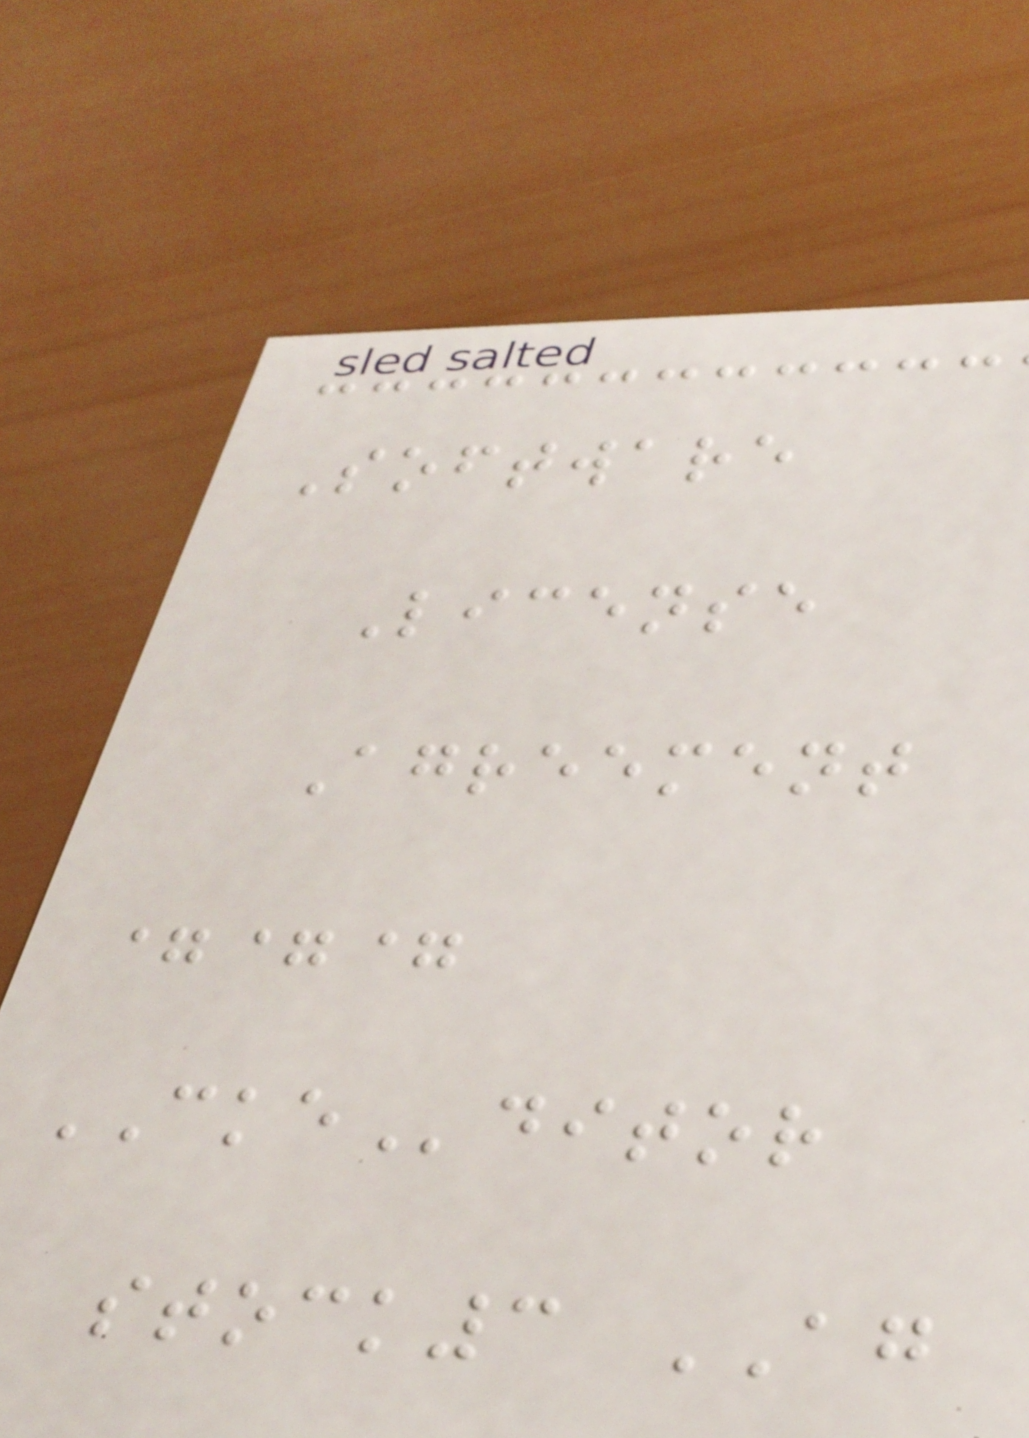Software
License
Agreement
===
CKEditor
stock3 AG
